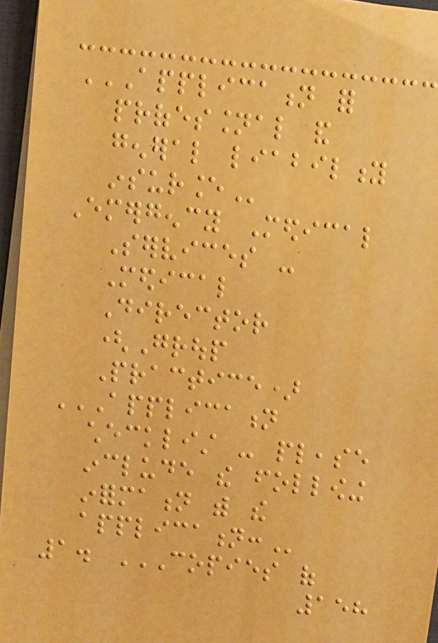APPLICATION FOR
PROFESSIONAL AND
GENERAL LIABILITY
INSURANCE
Emergency Medical
Services -
Medical
Director
(Group
Practice)
APPLICATION
CHECKLIST - PLEASE
INCLUDE THE FOLLOWING
INFORMATION WITH THE
APPLICATION:
1. COPIES OF
158
